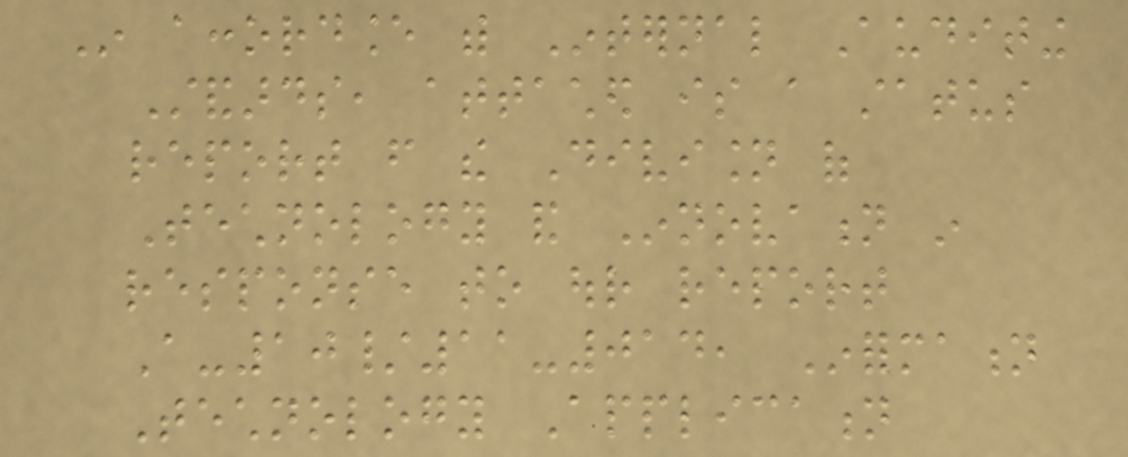In accordance with Internal Auditing
Standards, attached is a status
report from the Division of
Technology and Innovation in
response to our report
A-10/11-014, Information
Technology Application
